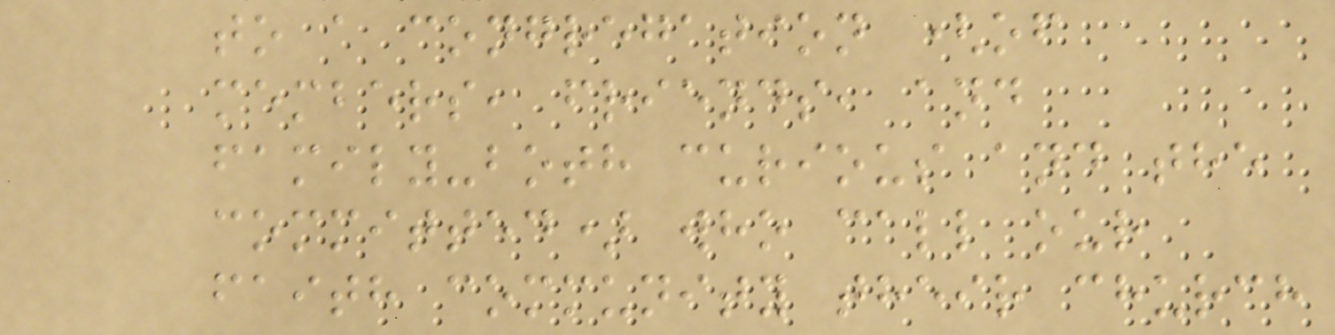to a congregation (of
members, friends, and
family-both curious and the
committed) who call our
faith community their church
